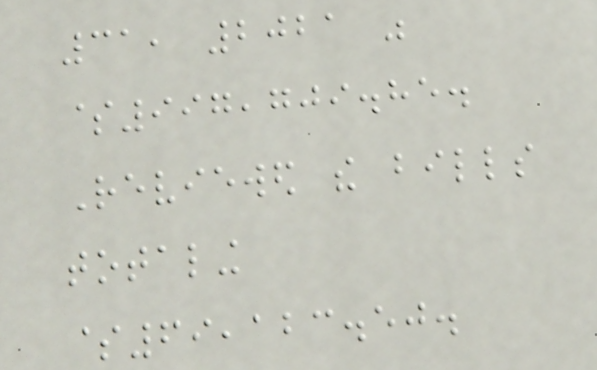31, 2021 was
$997,709.85.
Reviewed the bills
totaling
$69,123.50.
